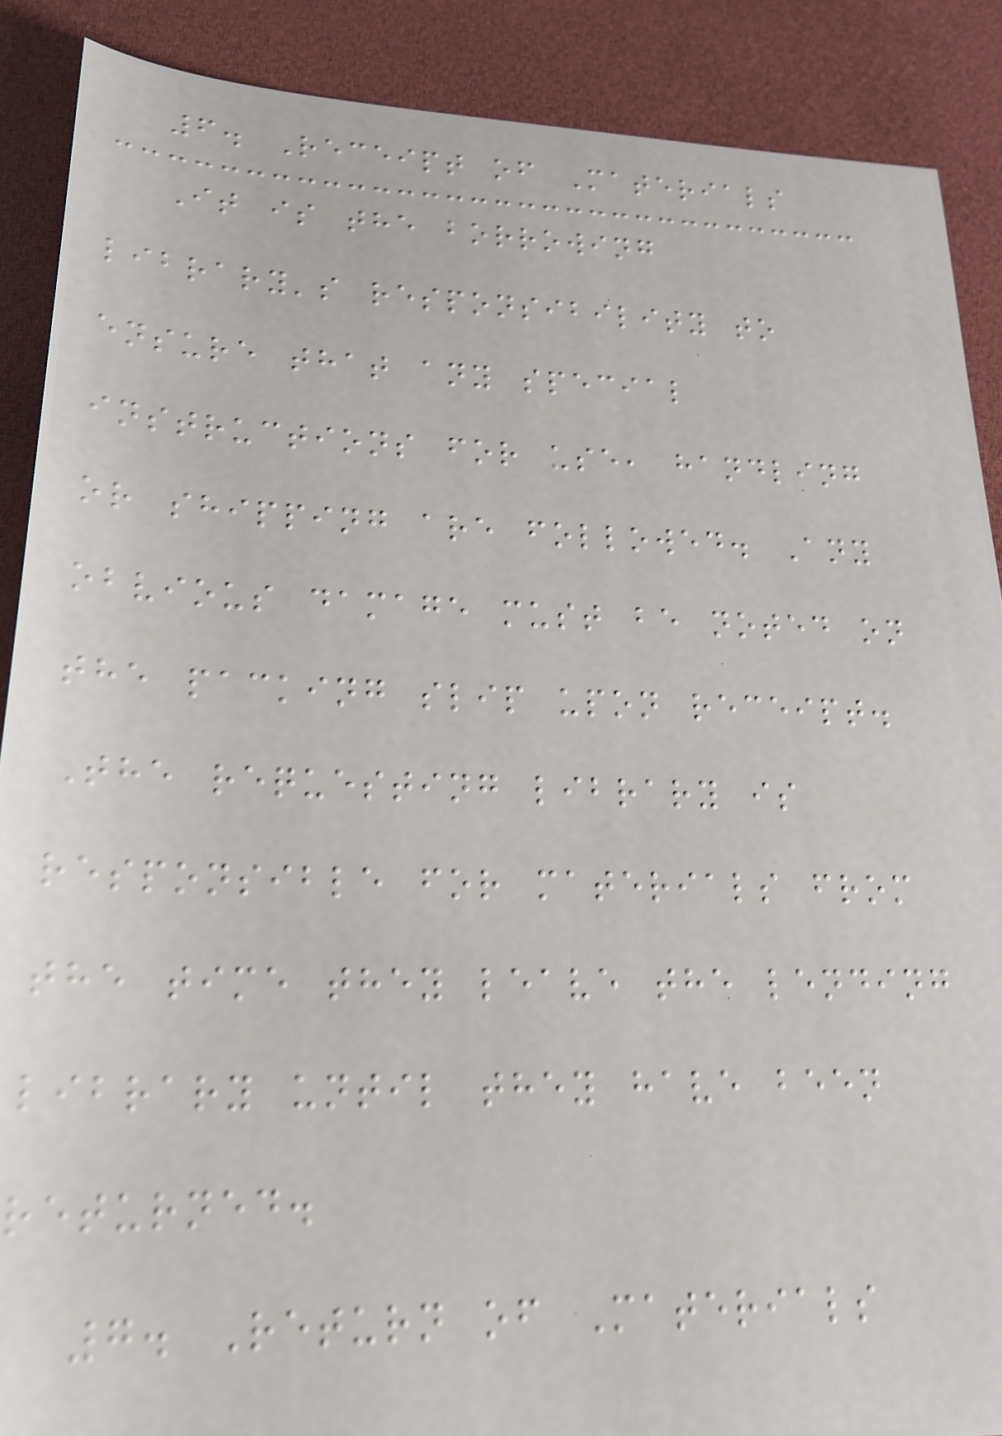6. Receipt of Materials
It is the borrowing
library's responsibility to
ensure that any special
instructions for use, handling
or shipping are followed. Any
obvious damage must be noted on
the packing slip upon receipt.
The requesting library is
responsible for materials from
the time they leave the lending
library until they have been
returned.
7. Return of Materials
